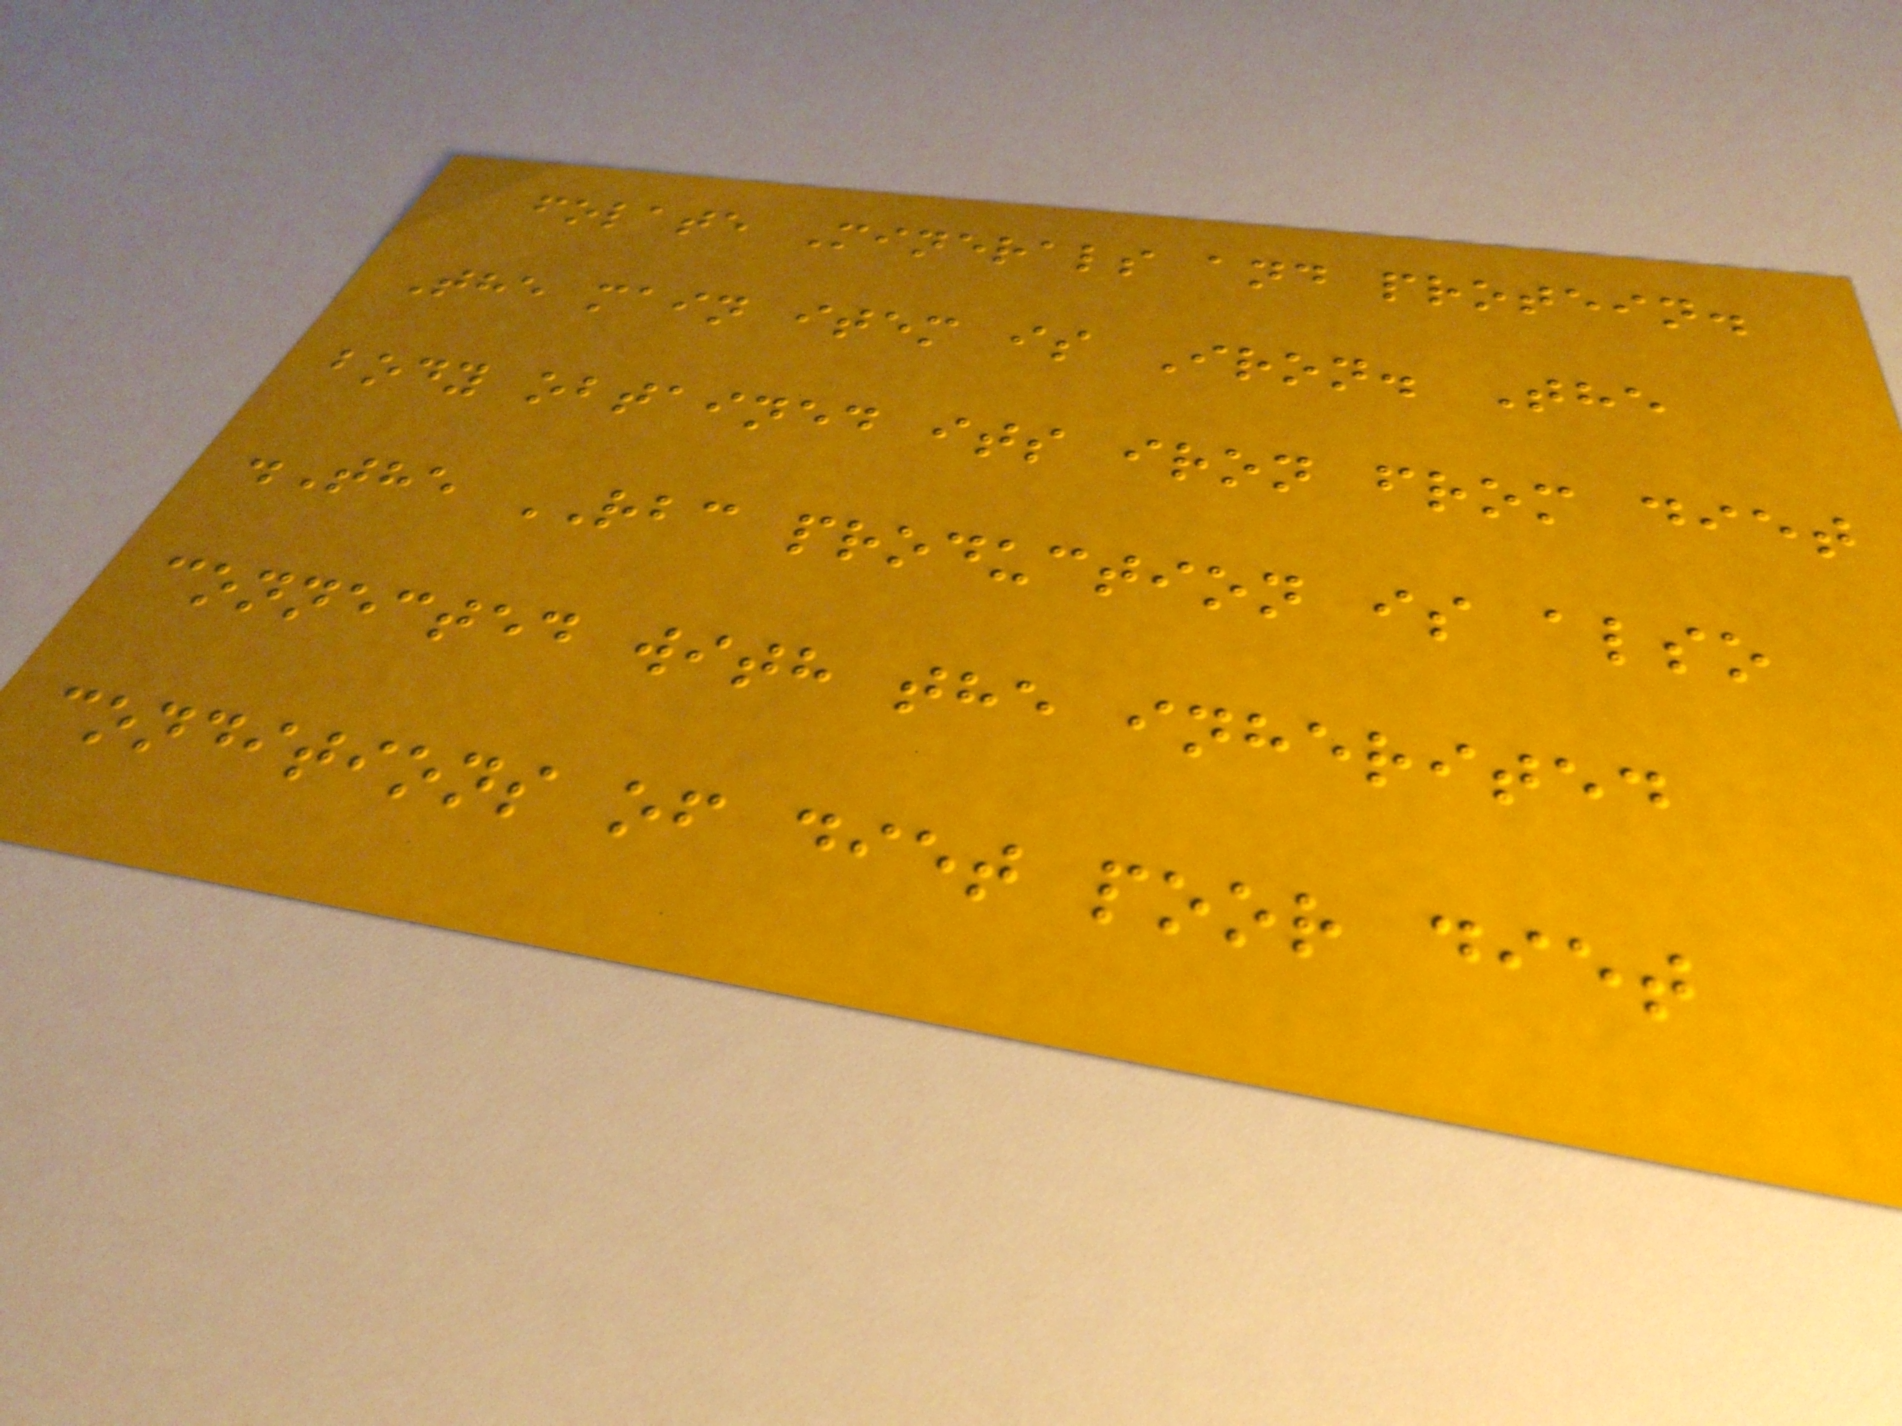folate Minerals and protein.
The main item is Iron. The
body obtained its iron from diet
.The RBC production is also
connected with the inherited
conditions of diet poor diet
